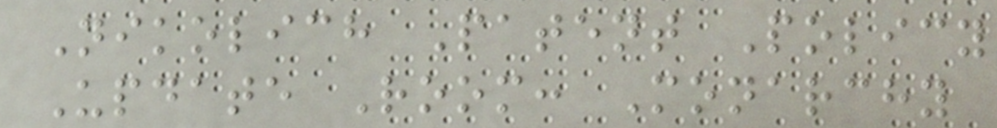Nikolich Patent Policy
Update Room: Monarchy
